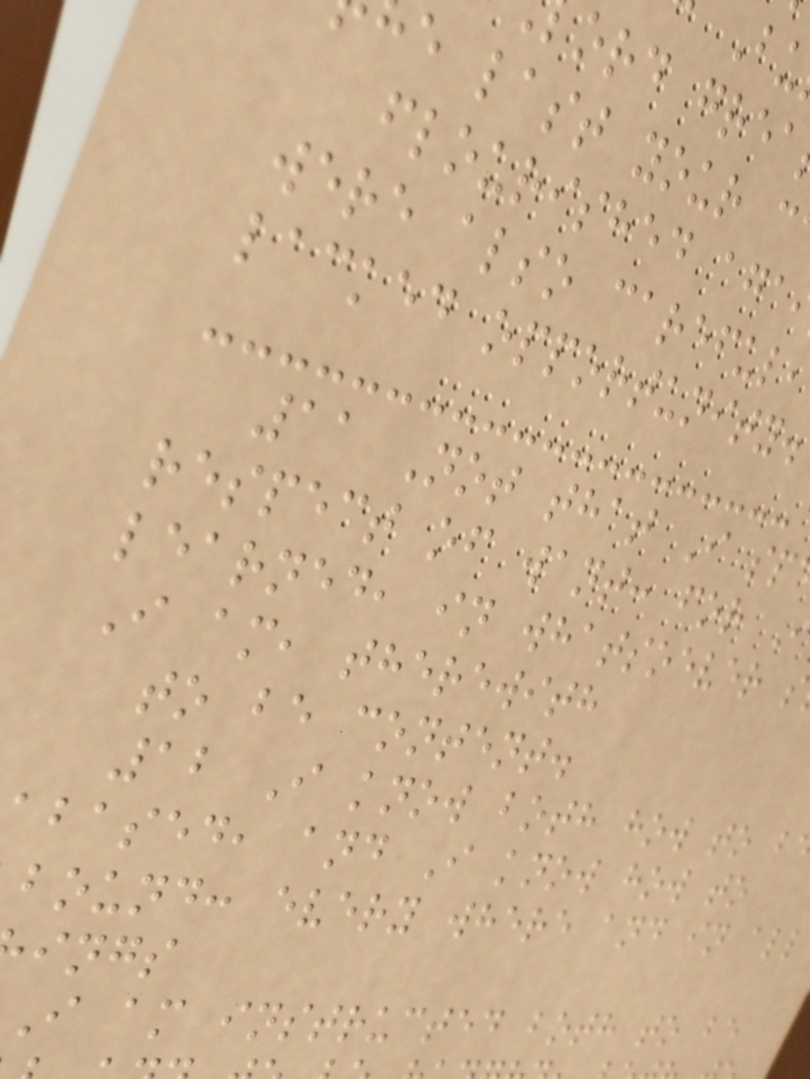ord grea
e last your c
flourished aga
were also careful
lacked opportunity.
11 Not that I sp
respect of want: for
learned, in whatsoever s
I am, therewith
to be content.
12 I know both how to b
abased, and I know how to
bound: every where and in all
ings
I am instructed both to be
